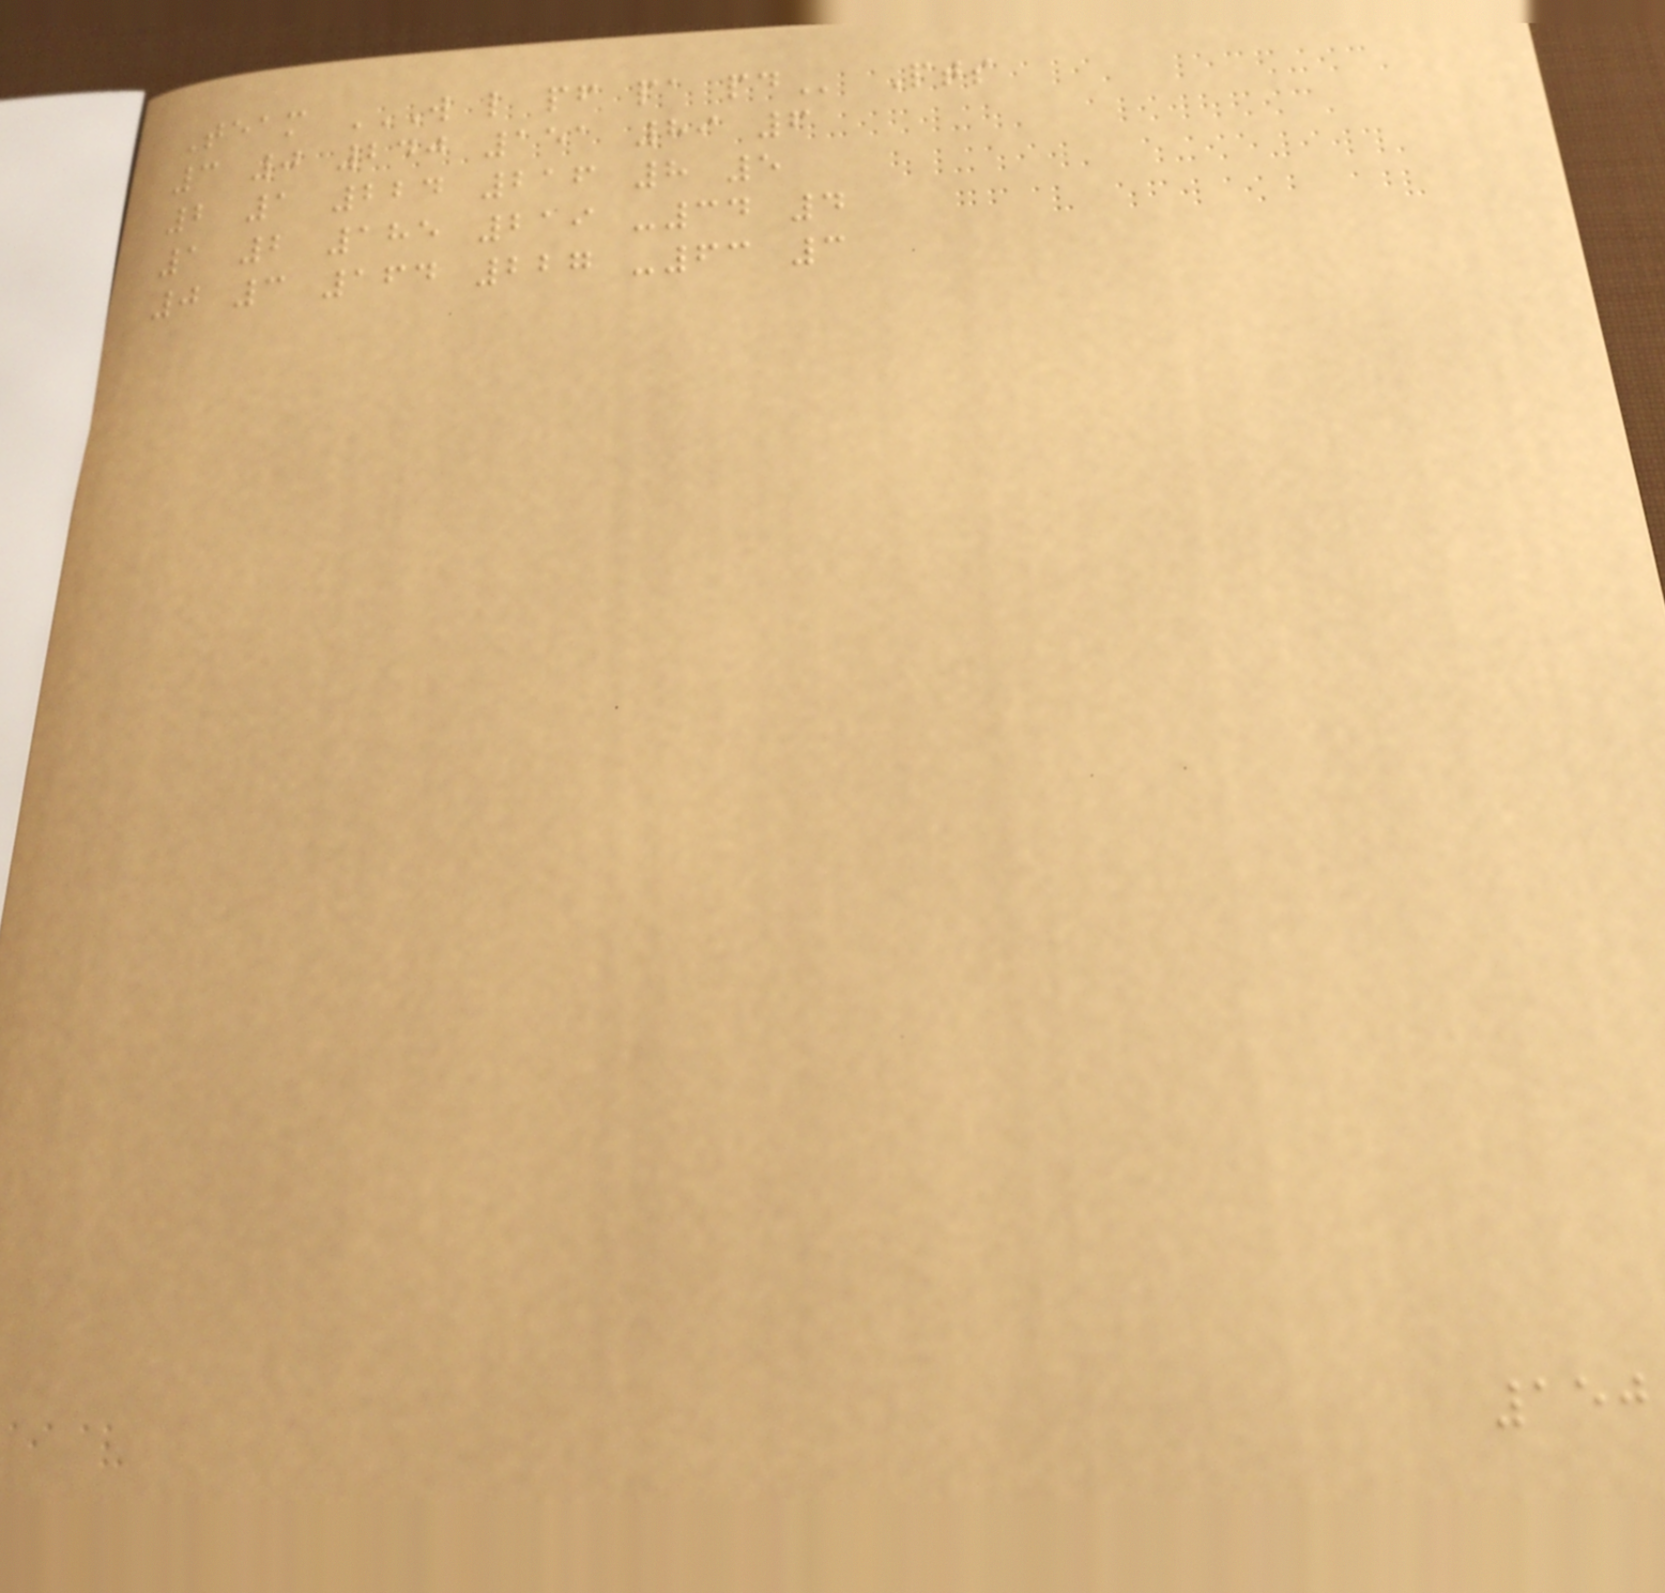Team W L PF PA PD Pts
3 0 240 151 89 6
2 1 224 216 8 5
1 2 185 219 -34 4
0 3 164 227 -63 3
150
